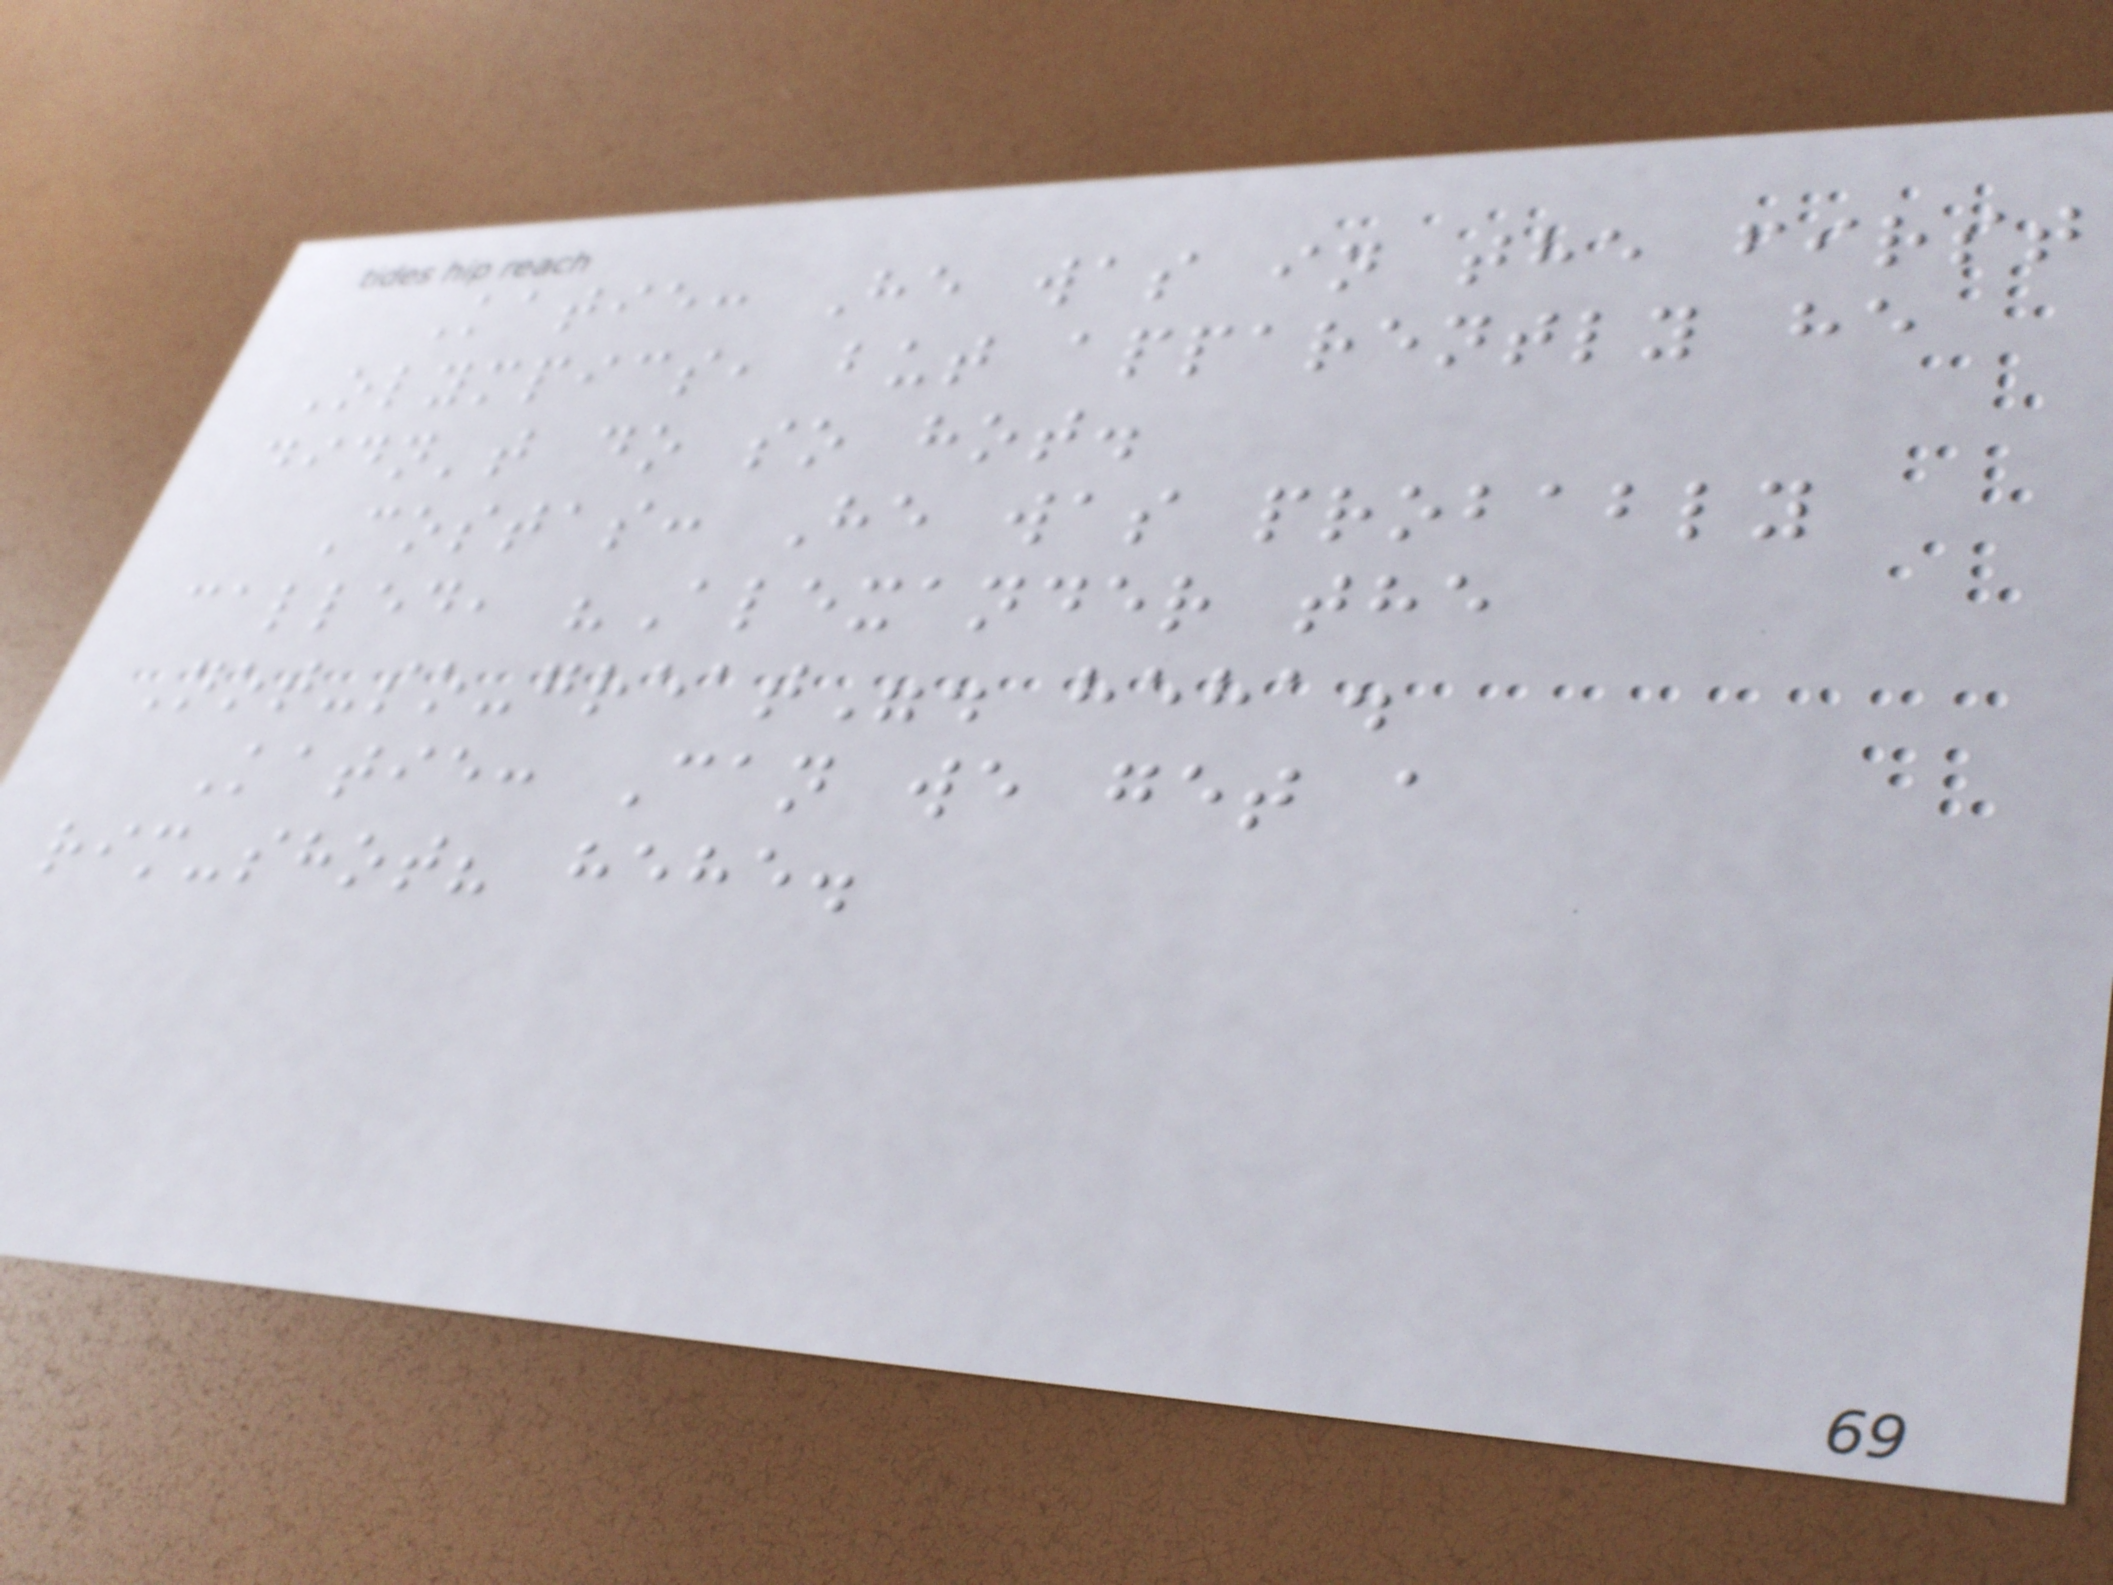Katie: He was in the first
Olympics, but apparently he
didn't do so hot.
Costas: He was probably
called, "Alexander the
Not-so-great". heha.
Katie: Can we get a
rim-shot? hehe.
